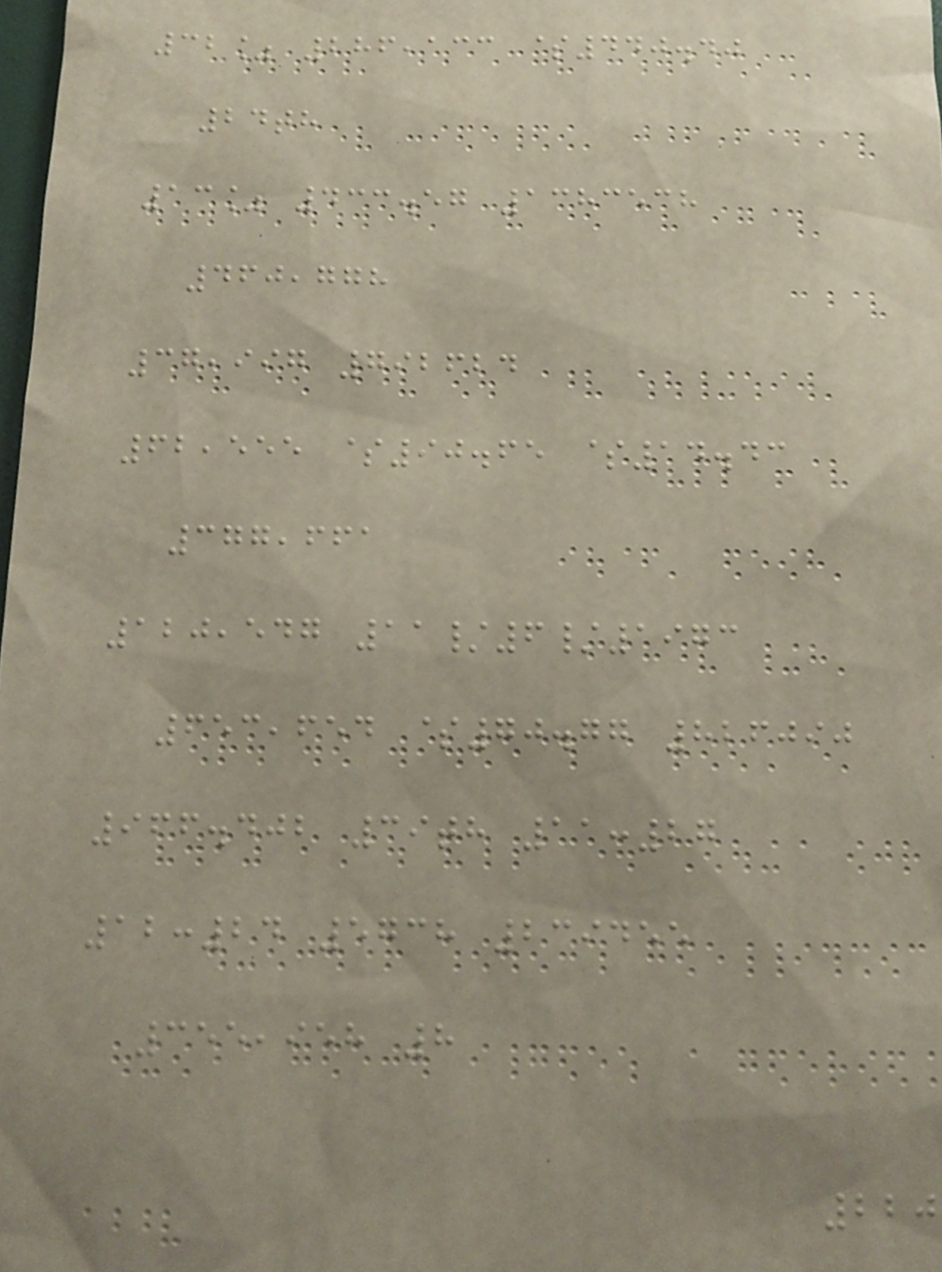32% 286,133 $440.40
24th
13% 433.57 1383538
460,778
37,997 792624
62,555 $90.65 $14.43
377,661
120,547 11/6/1973
653,654 $70.77 826090
966.402 39th 11:27
12:24 5738 239455
355,958 8
220
